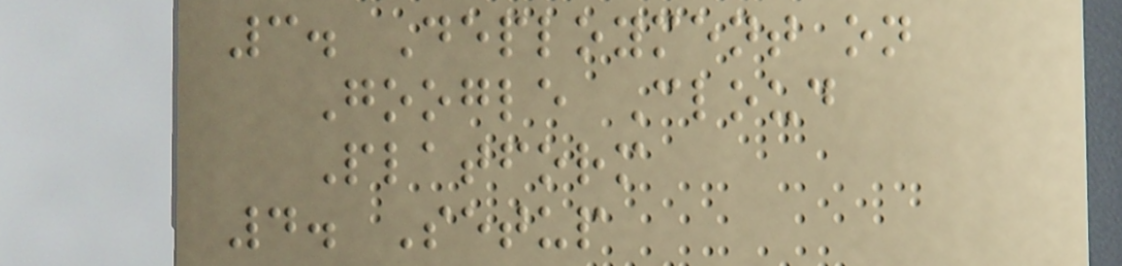3. Deployment on
Google Cloud
Platform
4. Setup
